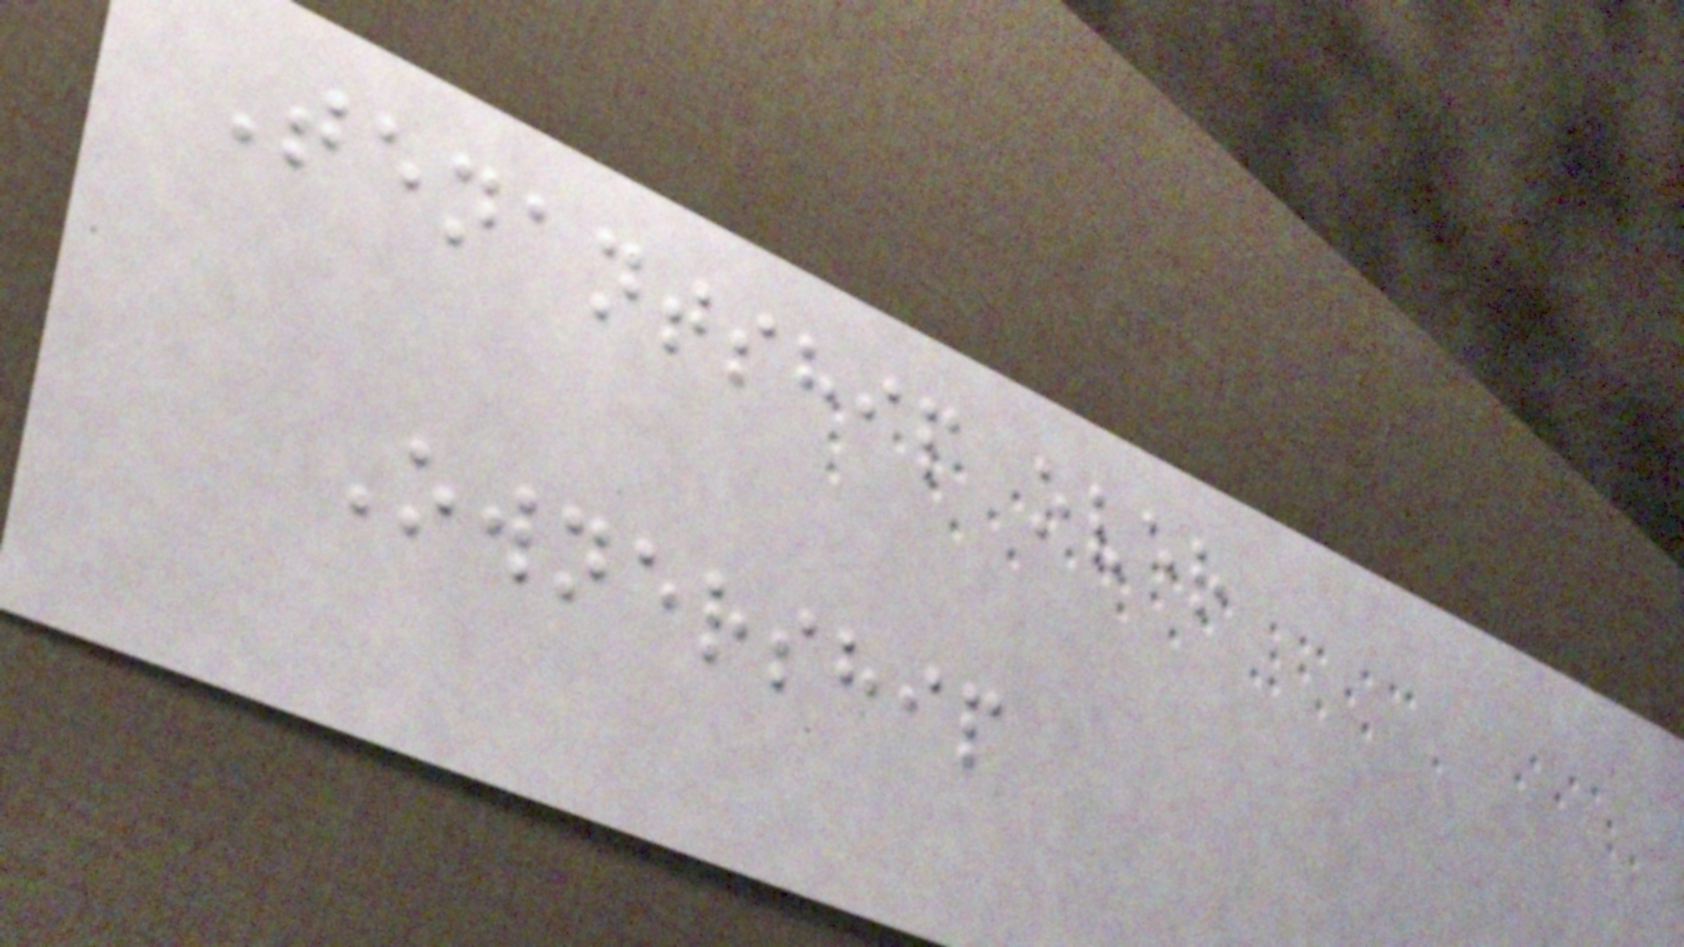Tenantship over
Ownership
